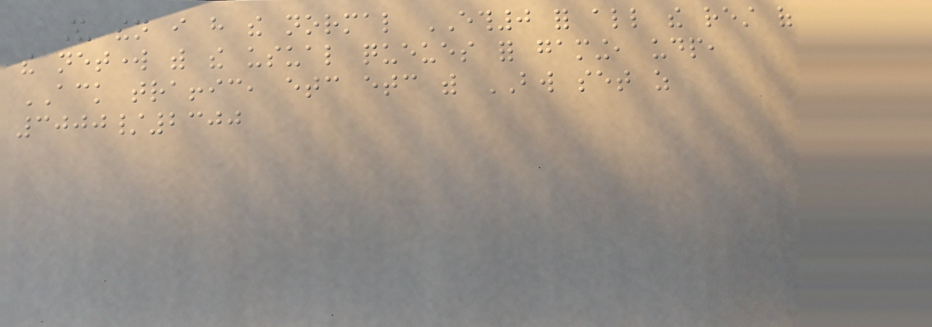And then i have the normal ETH0 for all the rest of
the network with the usual queues for gaming, udp,
ACK traffic, etc etc with BW set as
3000/2300
